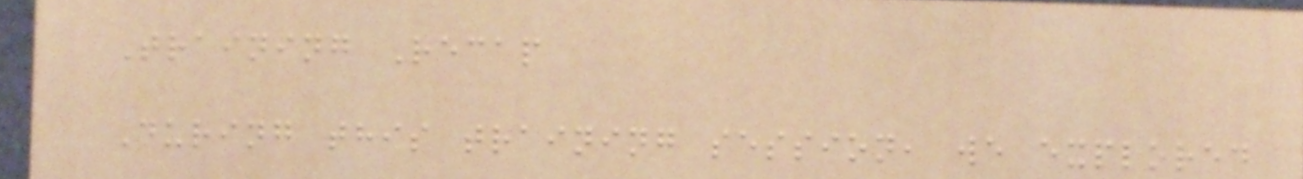Training Recap
During this training session, we explored
